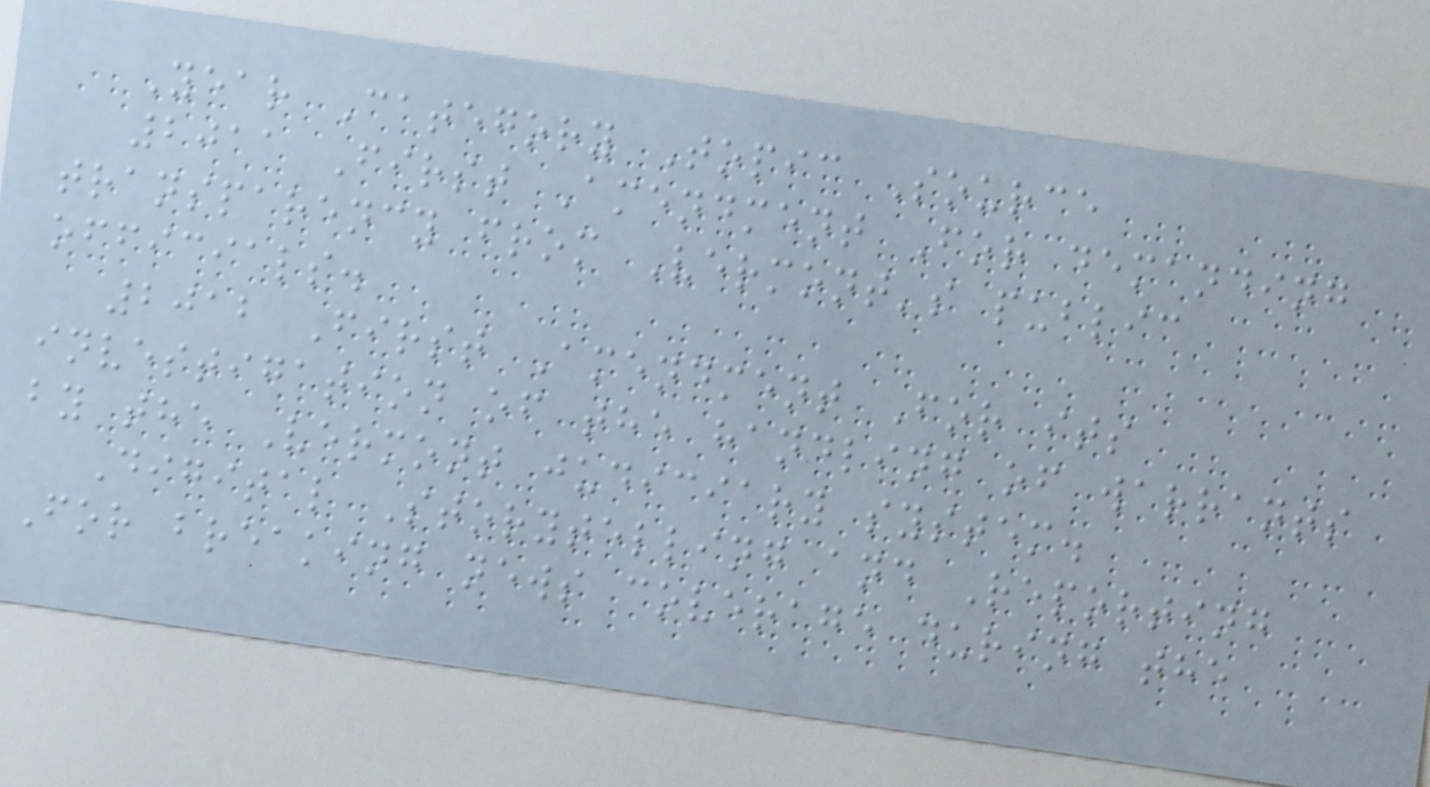Year Category Topic Source
2011 First Amendment For demanding
transparency from Vermont's public
officials.
2012 First Amendment For its
investigation of the handling of warrants
by the Vermont judiciary system.
Digital Storytelling and Reporting
For breaking news coverage during the
